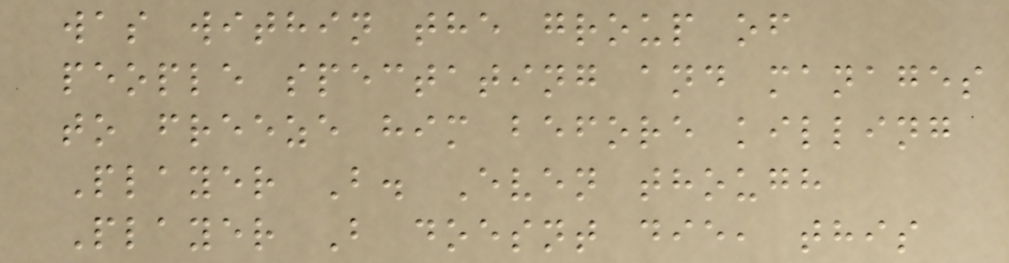was within the group of
people spectating and manages
to freeze him before killing
Player B. Even though
Player B doesnt die, this
